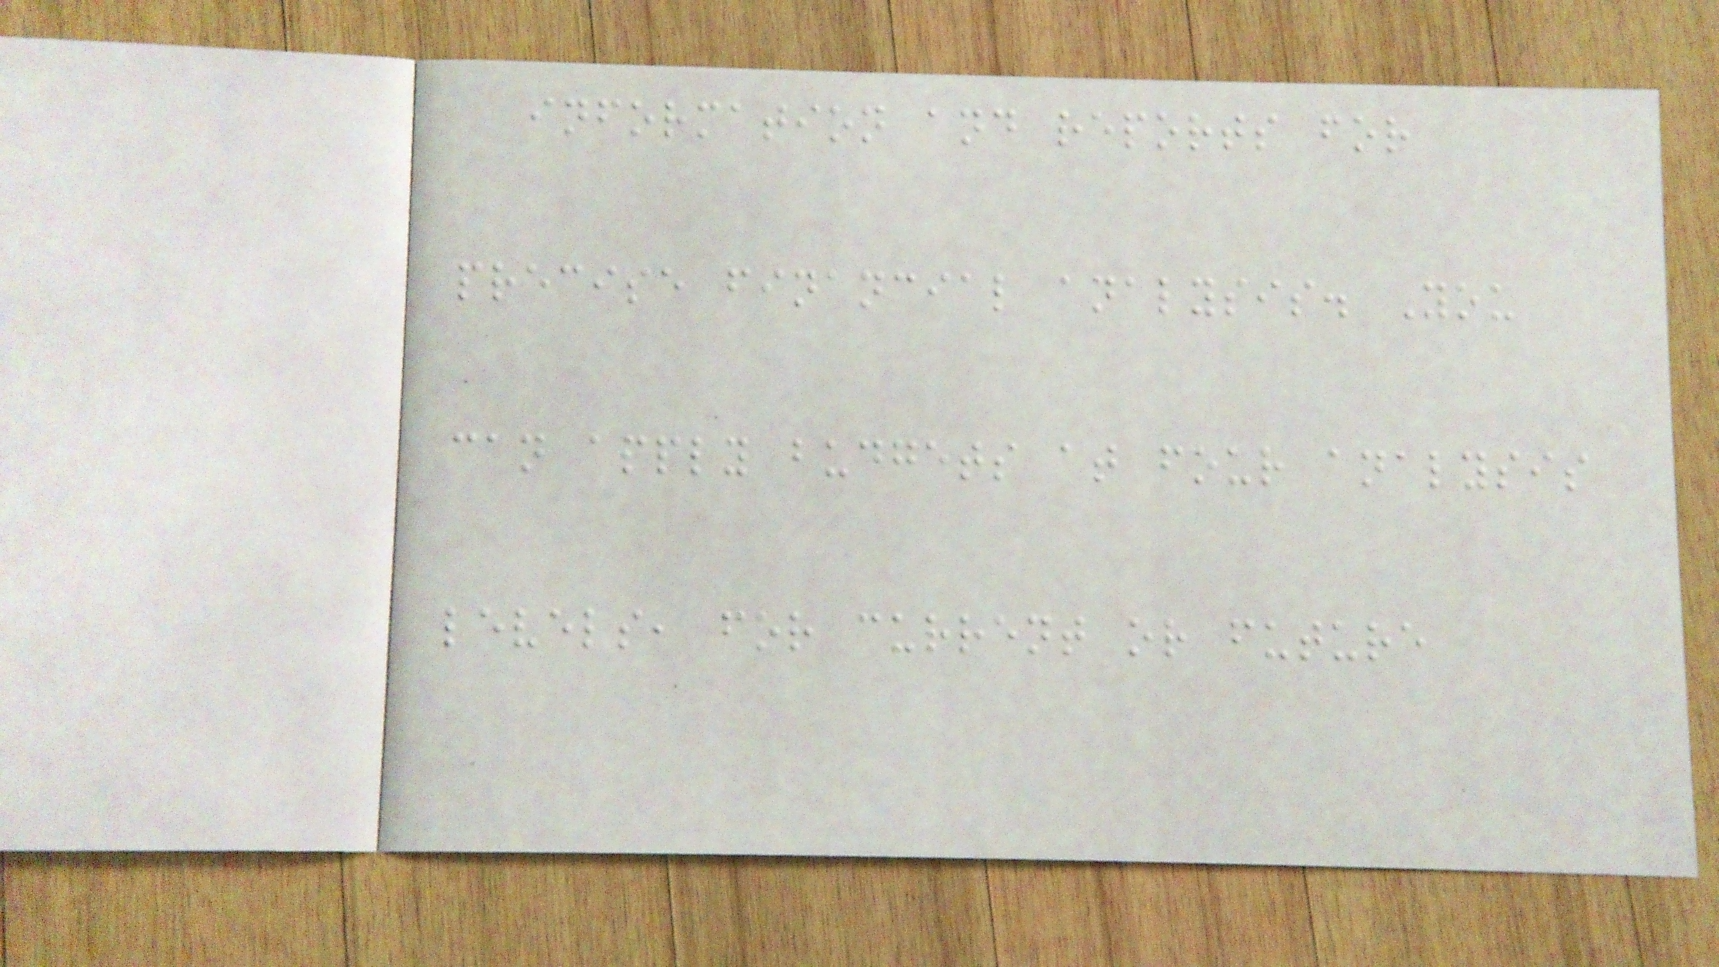information and reports for
precise financial analysis. You
can apply budgets at four analysis
levels, for current or future
